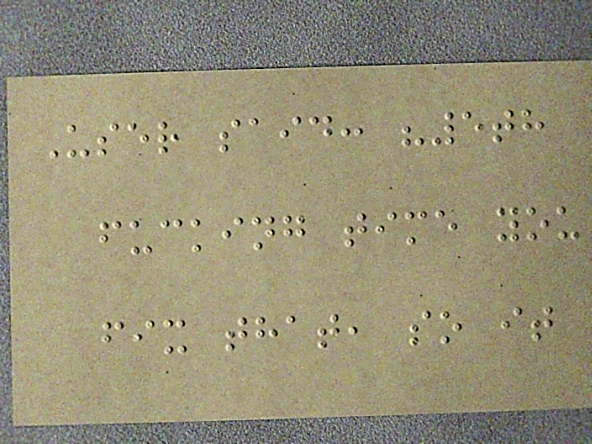User said: "5th
fucking time you
fix that, so it
